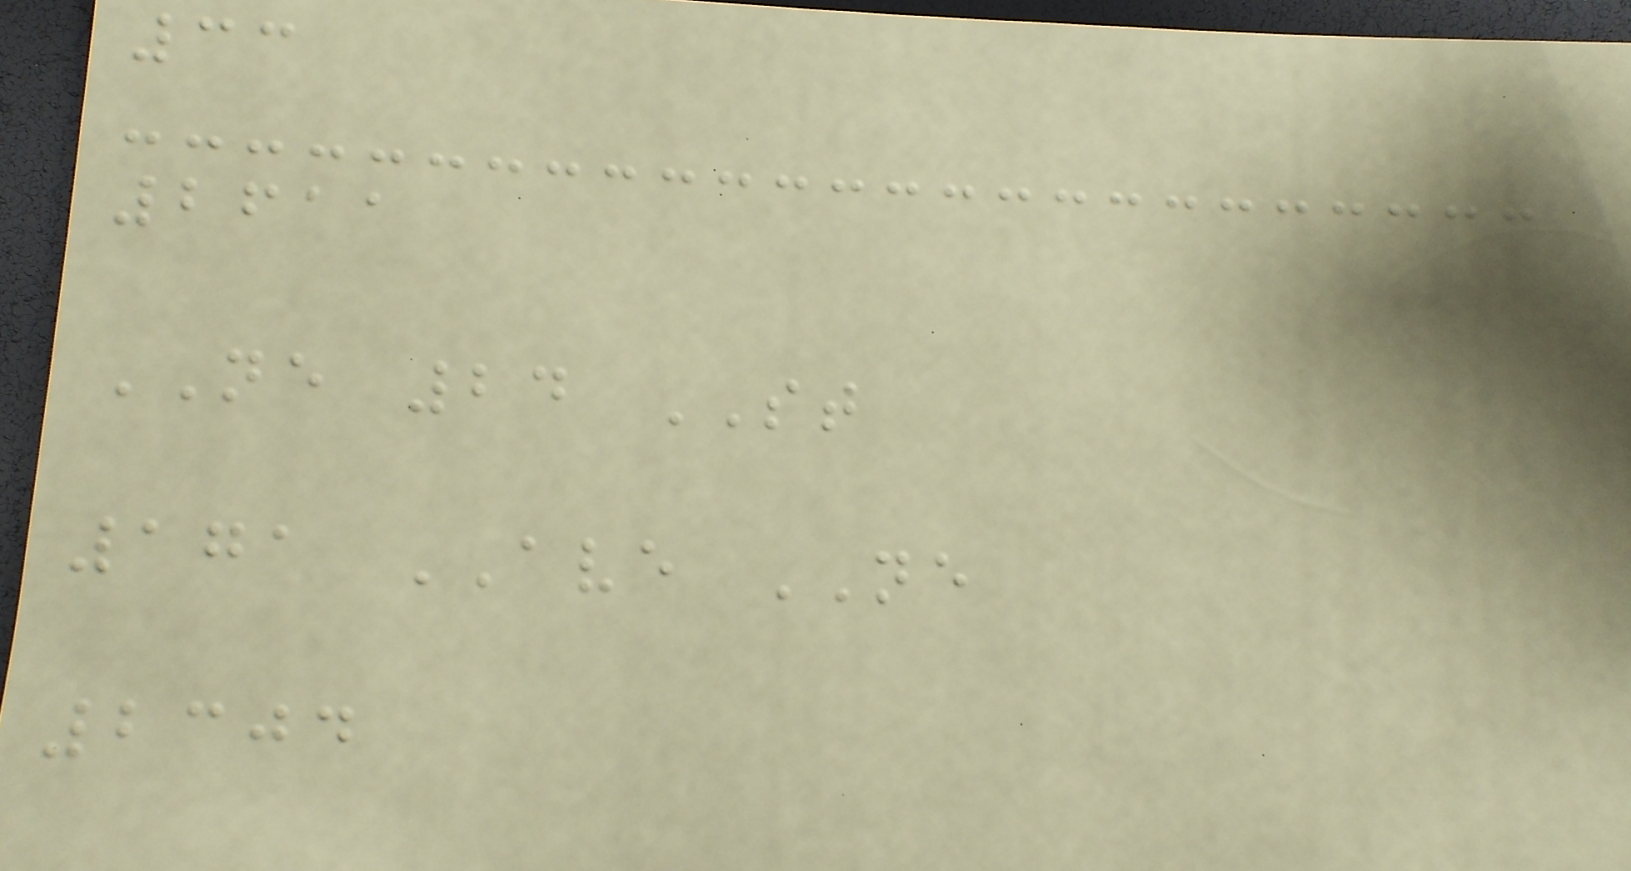33
2611
NE 24 ST
171 AVE NE
2304
